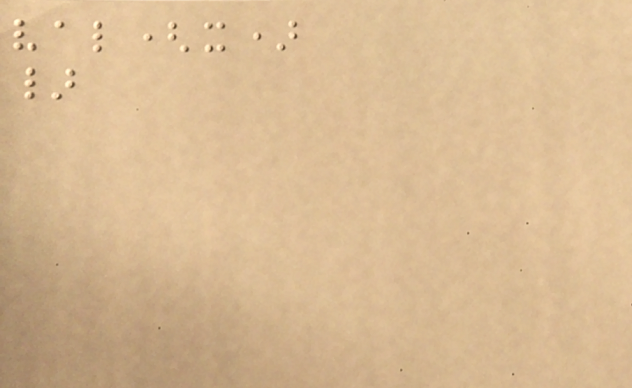val(x)
}
